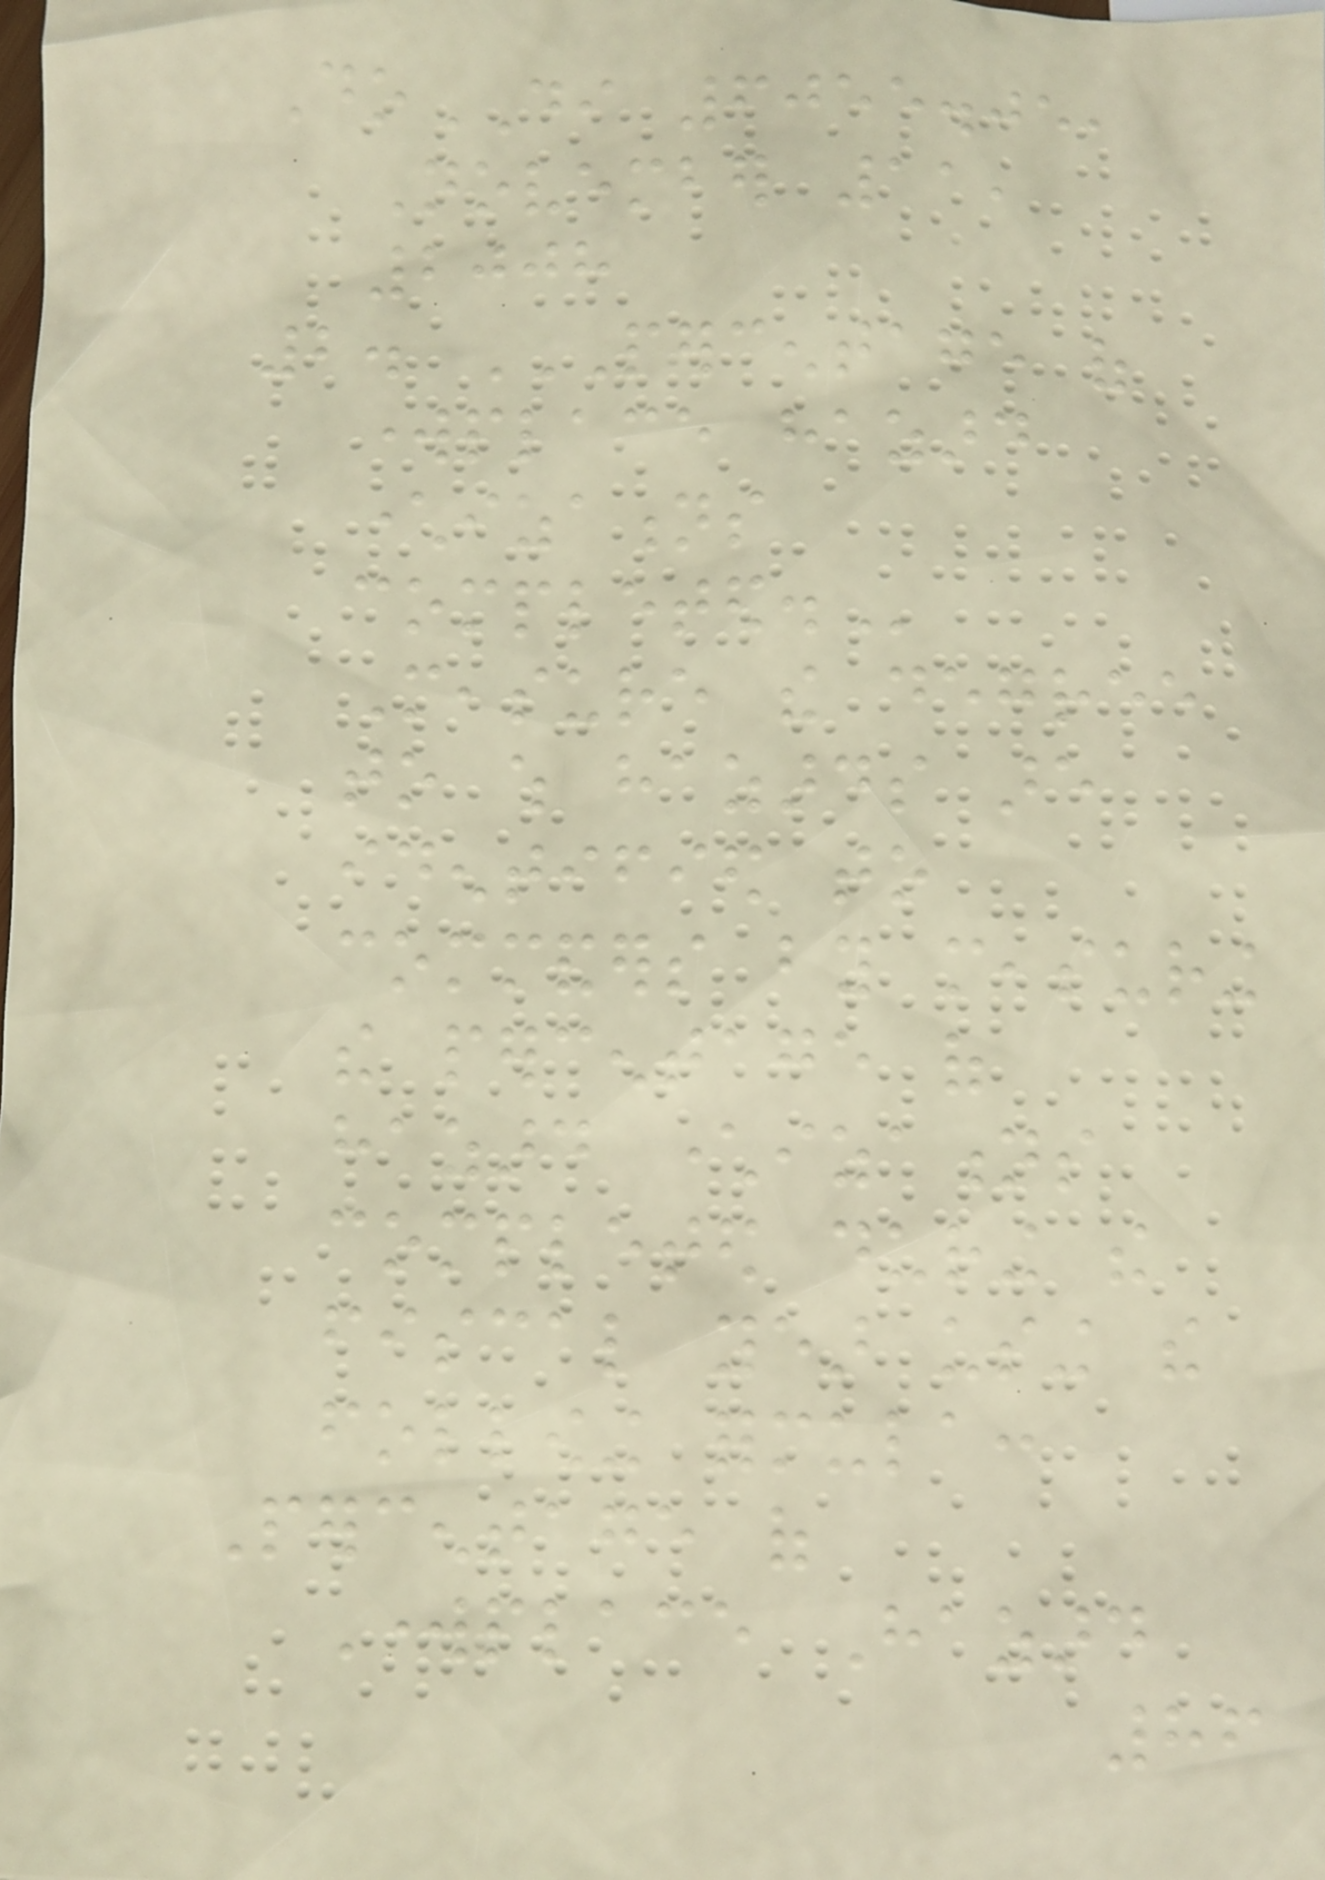DoDI 6055.05,
November 11,
2008
2. PERCENTAGE OF
WORKPLACE HAZARD
CHARACTERIZATIONS
COMPLETED.
Measure the degree
to which hazards are
identified to
commanders by measuring
the percentage of
hazard characterizations
completed during the
fiscal year using the
following formula:
Percentage of
Workplace Hazard
86
